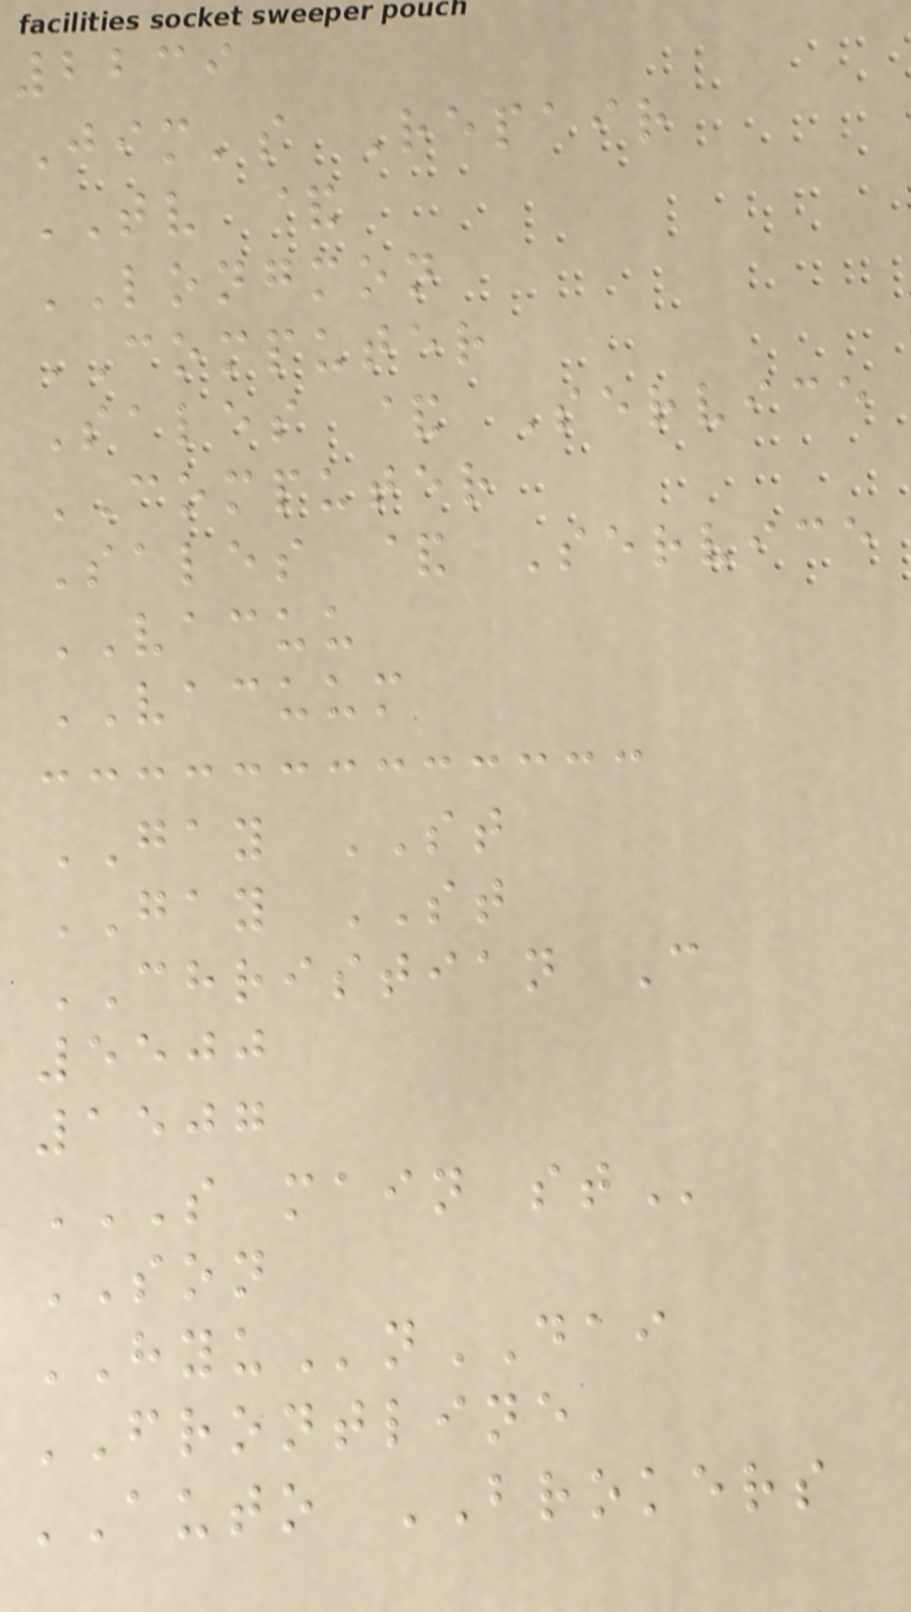2239
Jim's Repair
TV &
LONGMON
COMPUTER
Sales & Service
COMPUTER
Sales & Service
VACUU
VACUUM
GAY ST
GAY ST
CHRISTIAN C
5500
1507
S MAIN ST
SON
HYUnDAI
FRONTLINE
AUTO BROKERS
